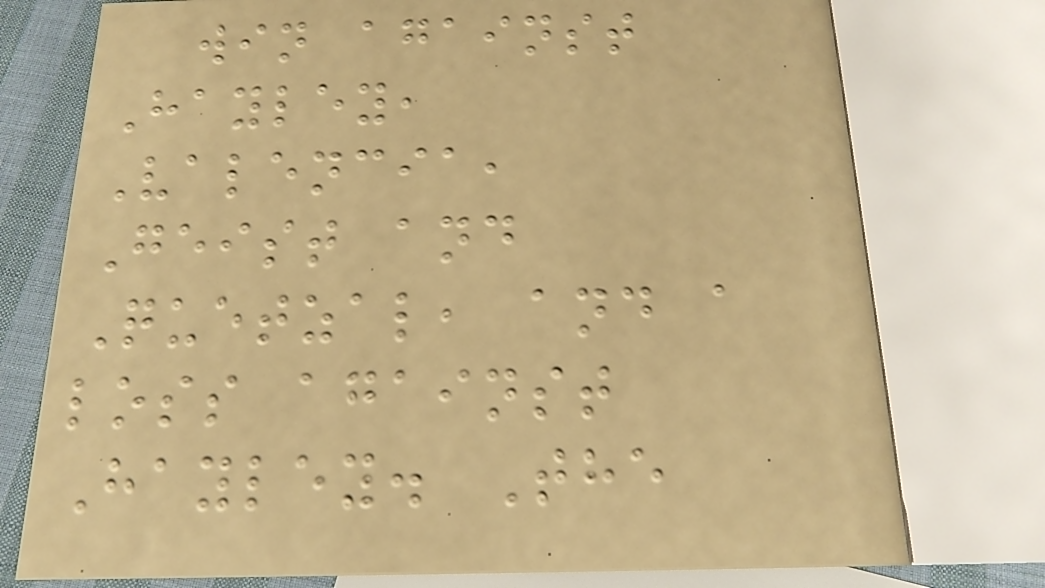win against
Hayley,
Valencia,
Geist and
Quetzal, and a
loss against
Hayley. The
